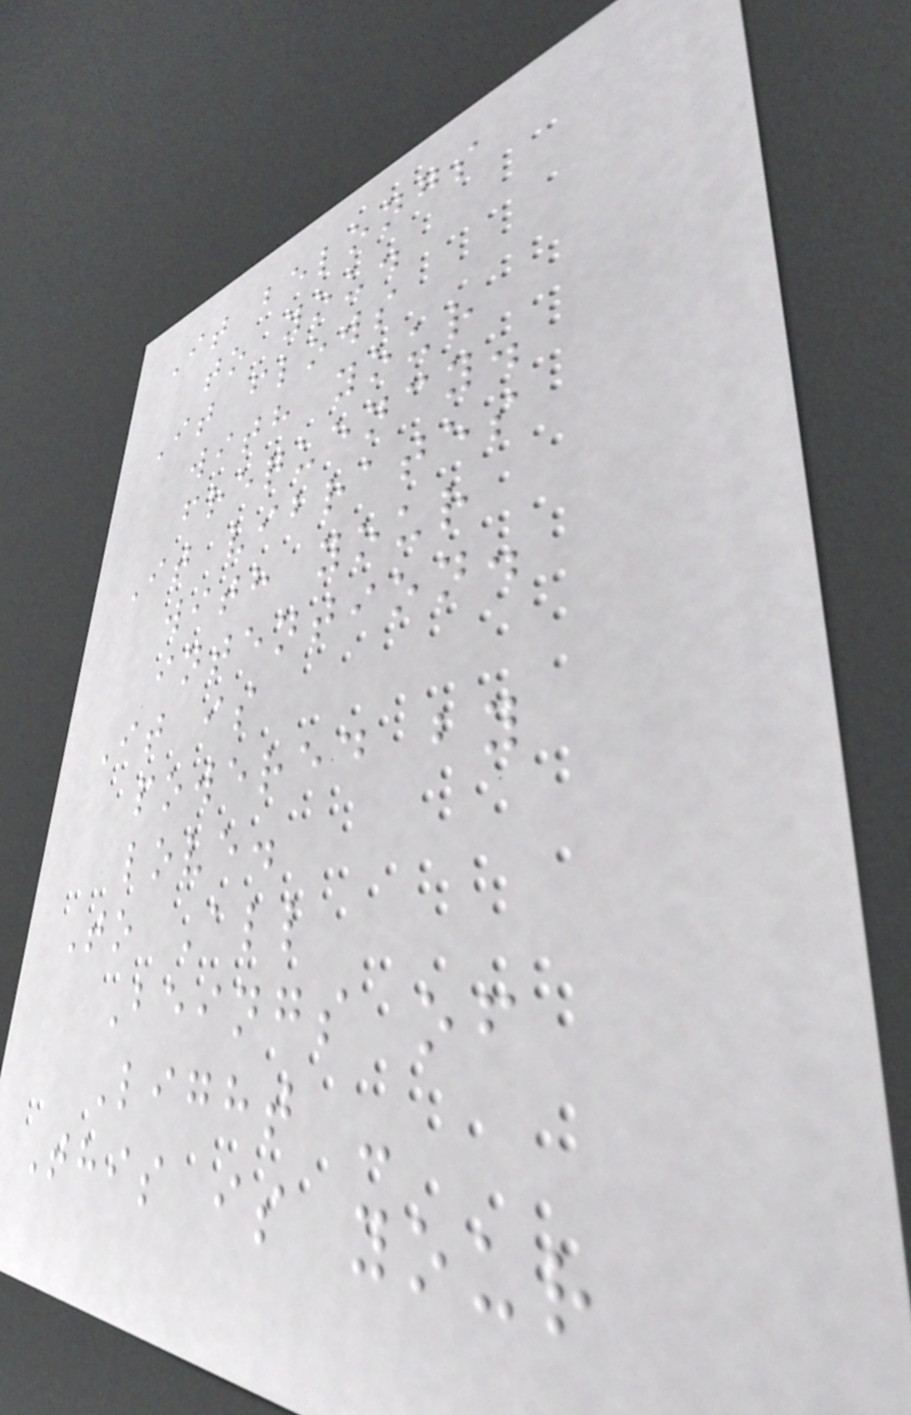It belongs
to you.
It flows
with your
frequency.
It vibrates
with your
intention.
It is
powered by
love.
To All
Beings of
Light -
This is your
